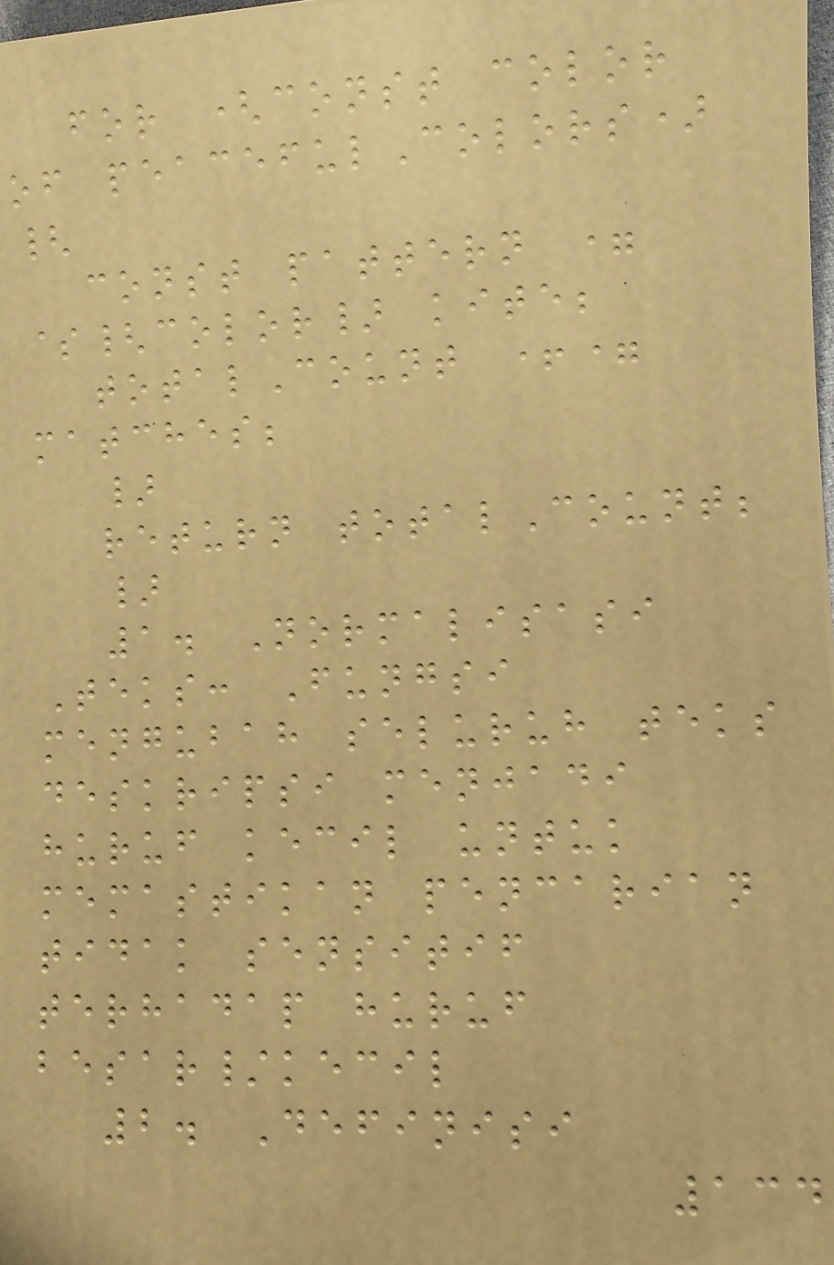for (const color
of peacefulColors)
{
const pattern =
${color} kite;
totalCount +=
matches;
}
return totalCount;
}
1. Normalisasi
Teks: Fungsi
mengubah seluruh teks
deskripsi menjadi
huruf kecil untuk
memastikan pencarian
tidak sensitif
terhadap huruf
besar/kecil
2. Definisi
134
